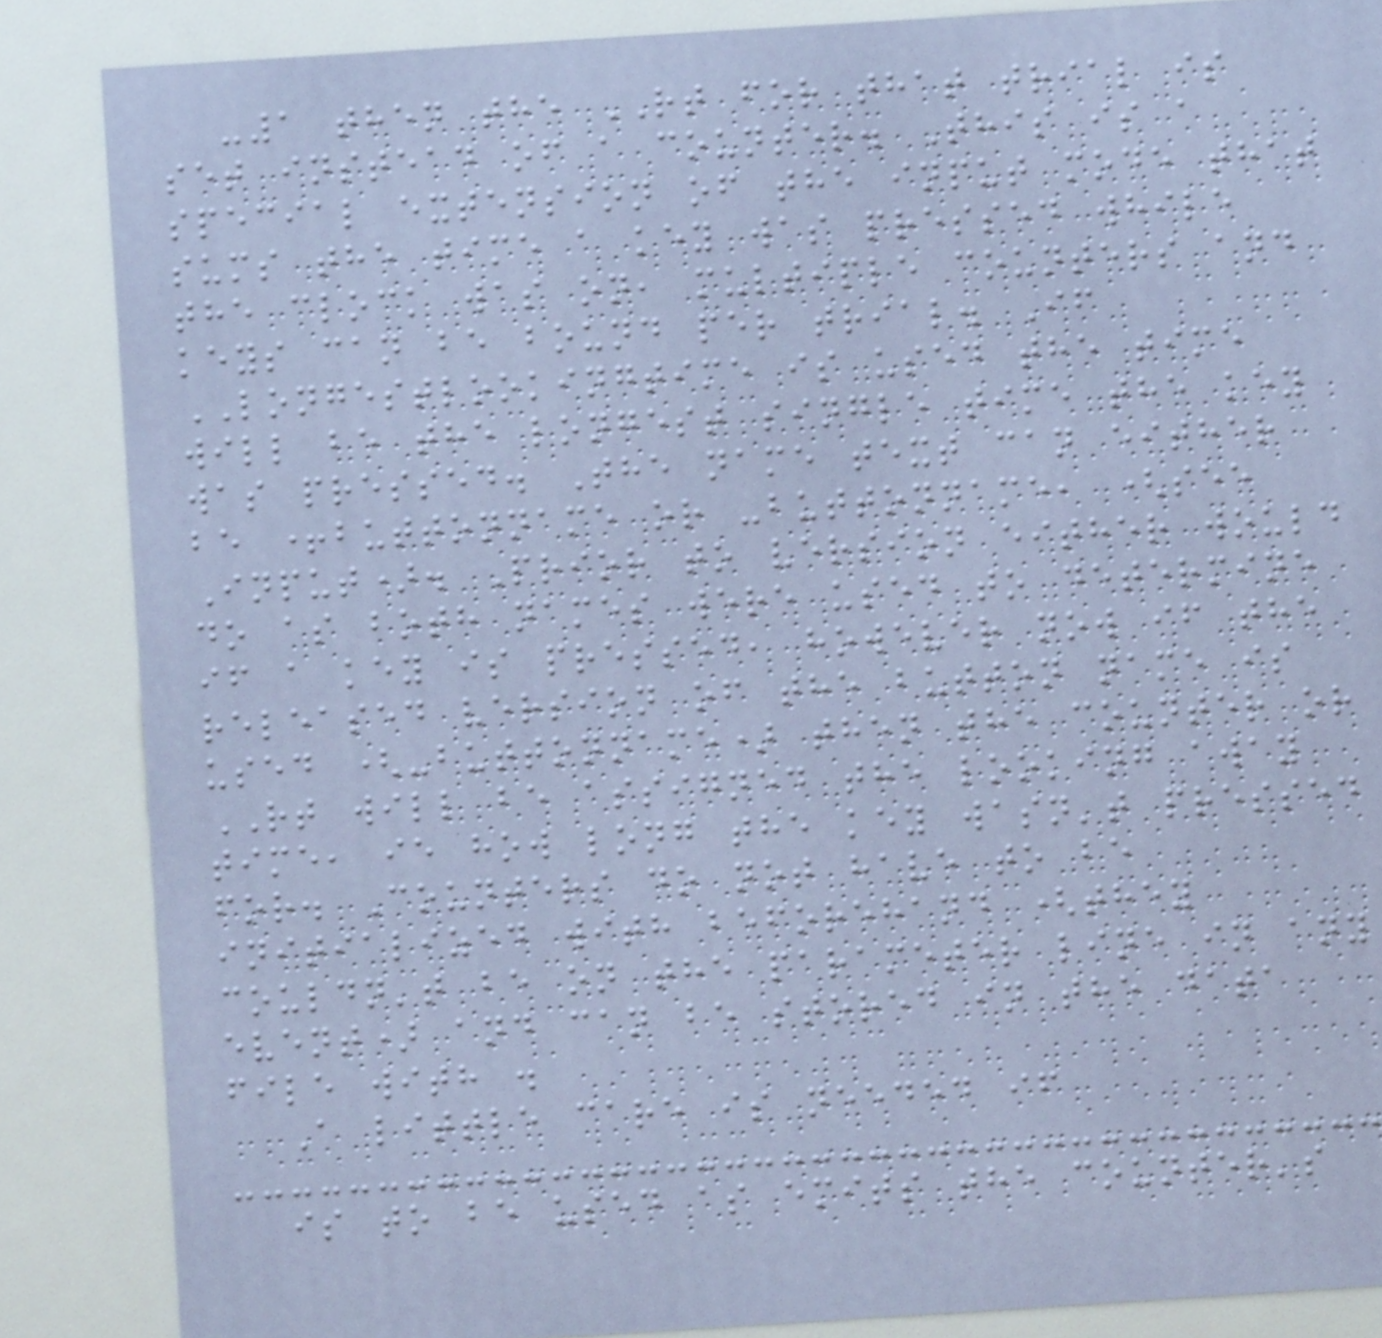-1 then the RT for that trial is
set instead of a counter. This is a
special extension of the input mode that
sums the time a key was pressed while
the clock was on, multiple counters and
keys can be bound per trial. If
LONGESTLOOKINGTIME is used the time
will be the longest single time the key
was pressed. The name text can either
be +buttonname or -buttonname, (see
Input). Prior to version either would
do as both names were used to determine
if a key is pressed, however now if the
released version of the button name is
used (-buttonname) then the counter or
RT will be assigned the looking away
time, ie how long the key wasn't pressed
for. Counters do not have to be
initialized with beforehand (they
couldn't be on the parameter line in any
event) and can be stored in the data
file with .
A little care is needed if
is to be used as emits the counter's
